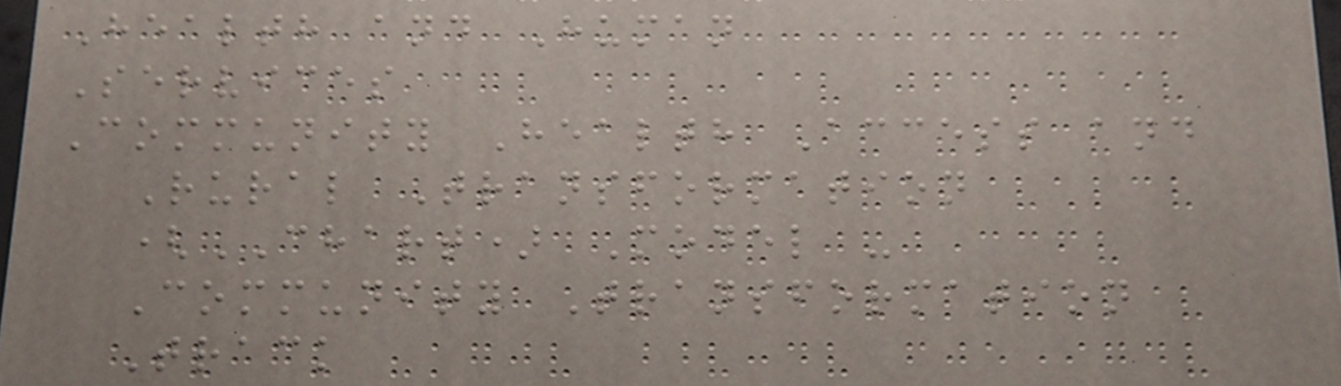Health and Human
Services
Community Health Access and
Rural Transformation
(CHART) Model -
Community Transformation
Track
